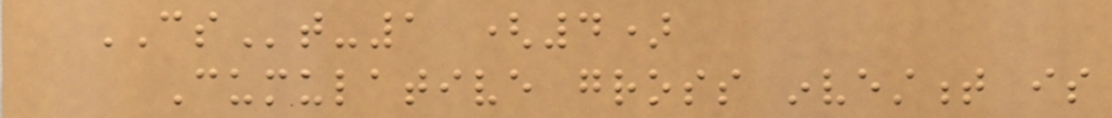CSt-1 (4)
Cumulative gross investment is
